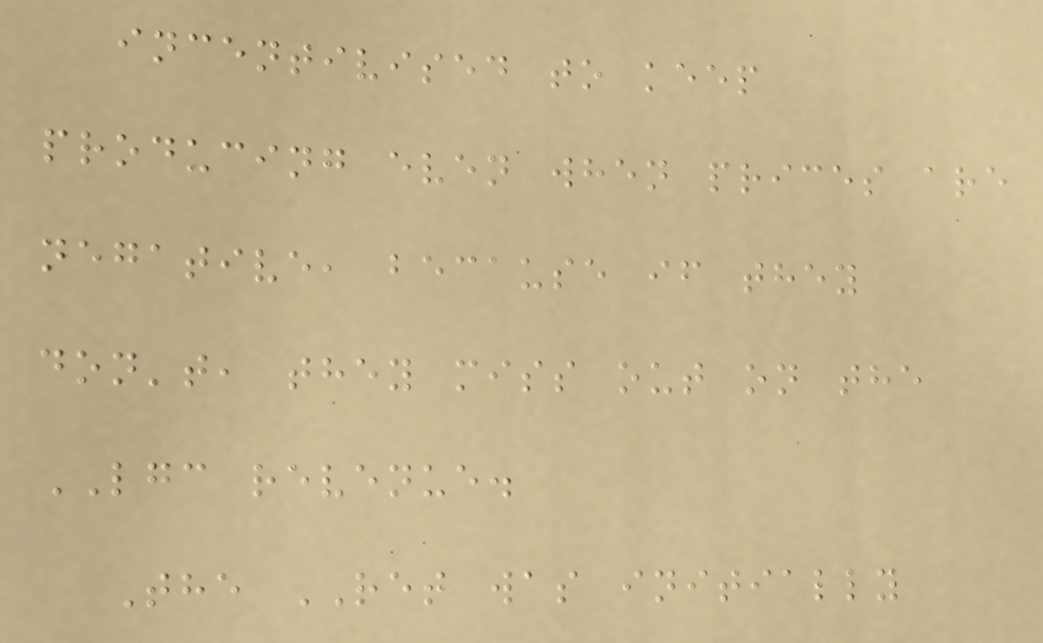incentivised to keep
producing even when prices are
negative, because if they
don't, they miss out on the
LGC revenue.
The RET was initially
